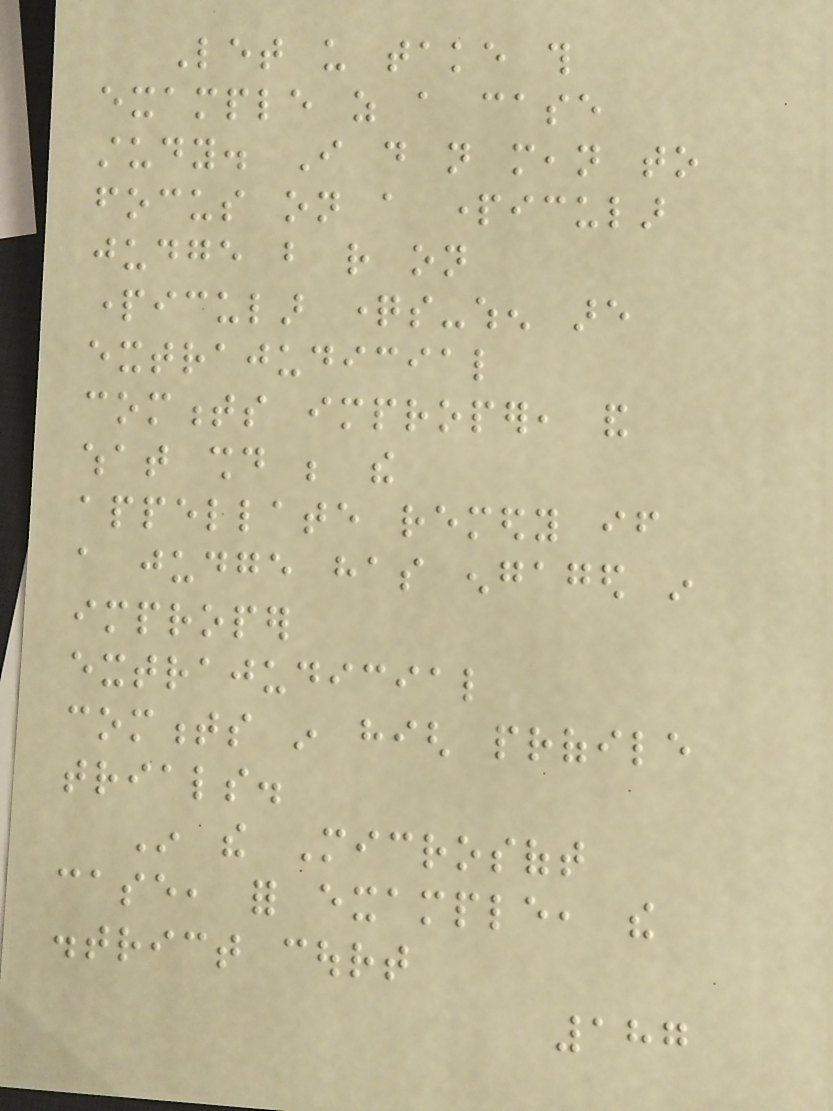Let us take this
example as a case
study. I do not mean to
focus on a particular
judge but rather on
particular questions-when are
extrajudicial
comments improper, and
what should be the
appellate remedy if
a judge has engaged in
improper
extrajudicial
comments in high profile
trials.
In the Microsoft
case, for example, the
district court
187
